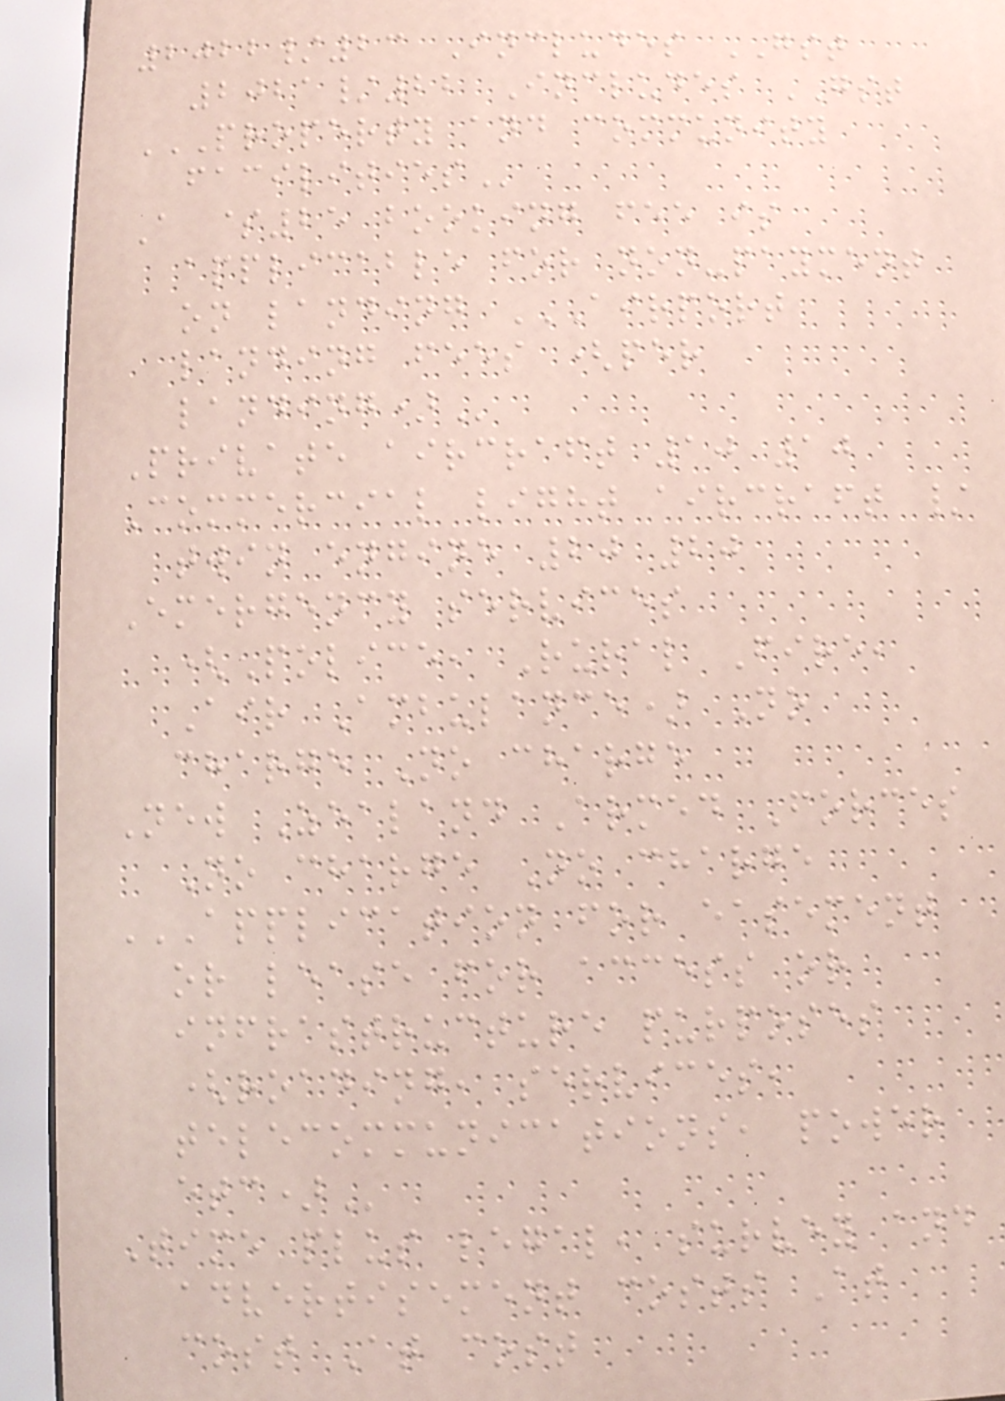2022/23 Includes GST
2021/22 Includes GST
PROPERTY AND COMMUNITY
FACILITIES
A $25 booking fee is
applicable for non-payment
on landing AIRPORT
LANDING FEES (PER
LANDING)
Private aircraft 10 10
Commercial light aircraft /
twin engine 20 20
Emergency services
(Police, Rural Fire,
Air Ambulance) No
charge No charge
New Zealand Armed Forces
No charge No charge
APPLICATION FOR EASEMENT
OR LEASE FOR ACCESS OR
INFRASTRUCTURE PURPOSES
(ROADING, SERVICES,
TELECOMMUNICATIONS, POWER
ETC)
Time plus legal, survey and
advertisement costs At
cost At cost
